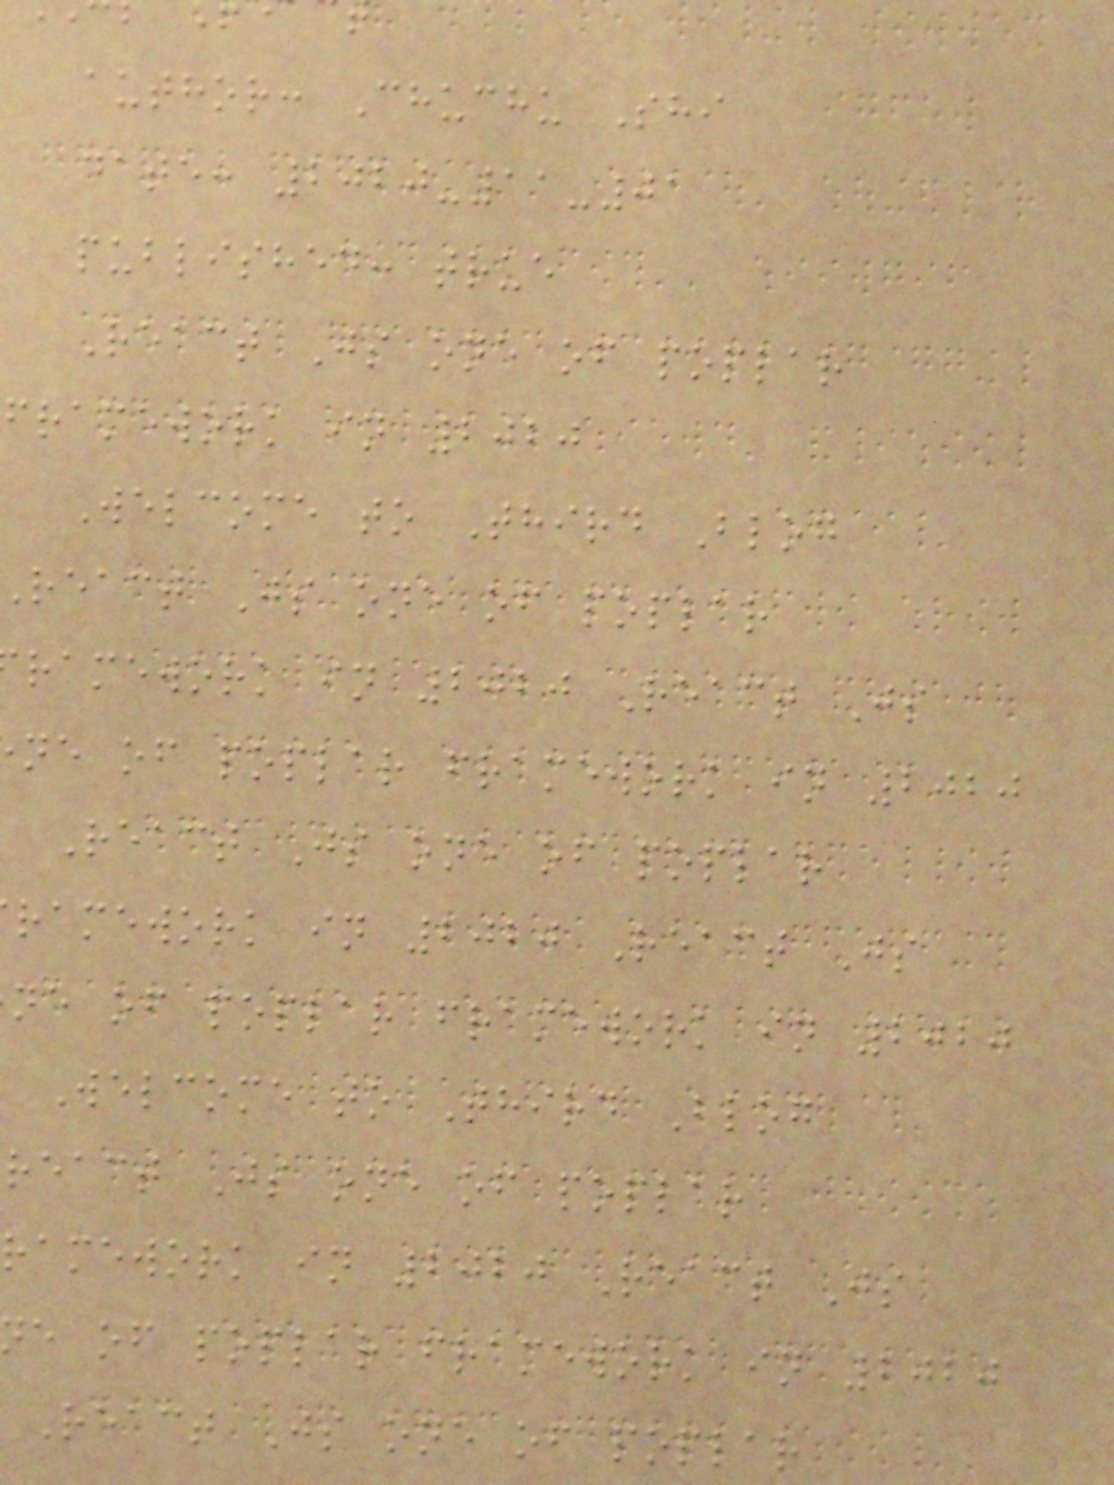author: Chuchu Shi
date: 2020-11-01
published: true
React Js one of poplar
framework in 2020
Welcome to Third Blog
react Js one of poplar
ramework in 2020 React Js
ne of poplar framework in 2020
React Js one of poplar
ramework in 2020 React Js
ne of poplar framework in 2020
Welcome to Third Blog
react Js one of poplar
ramework in 2020 React Js
e of poplar framework in 2020
React Js one of poplar
